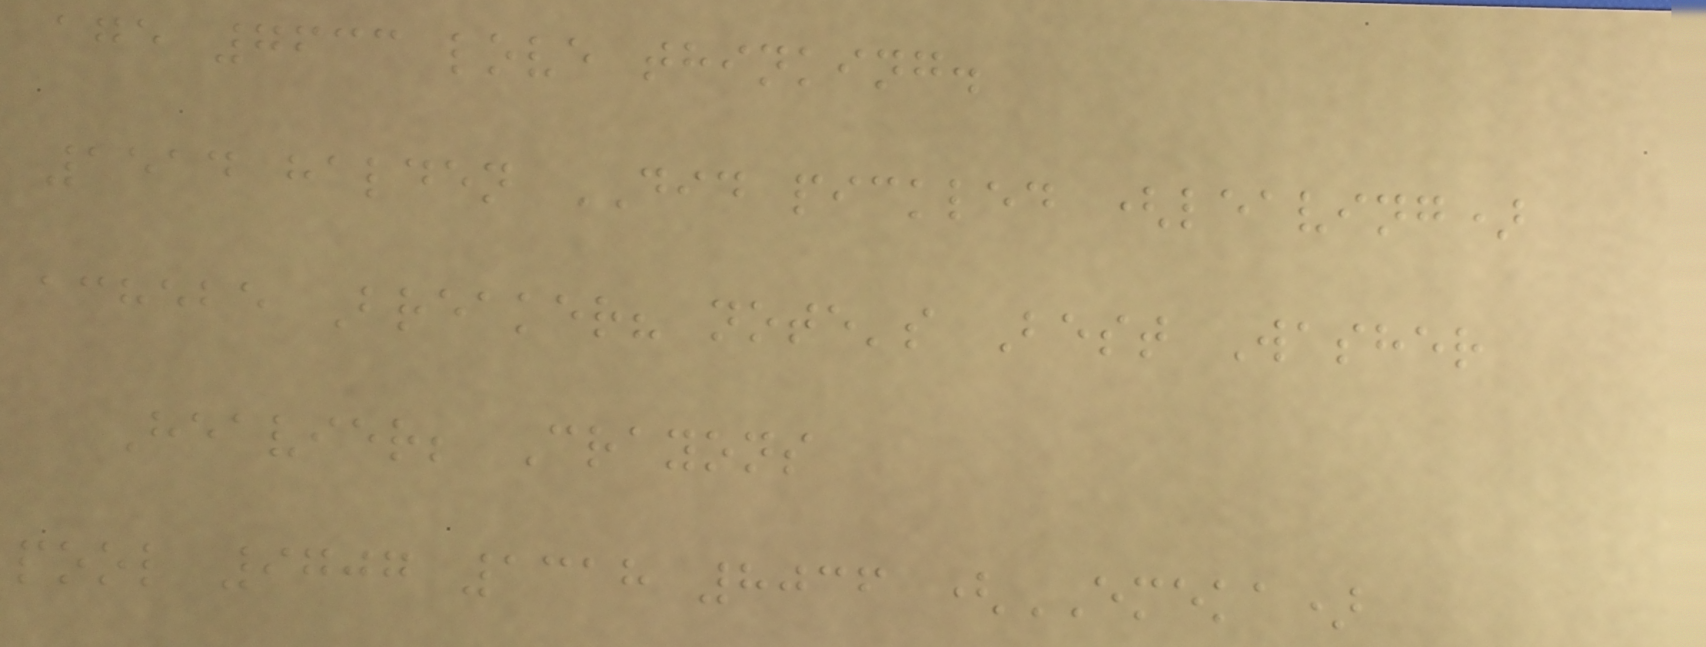age 7633 love thinking.
1514 halden DID pickled (leaving)
achebe Breaker? note's Best Washer
Heavier; Crayons
pool 9707 1318 8036 (EMEKA)
